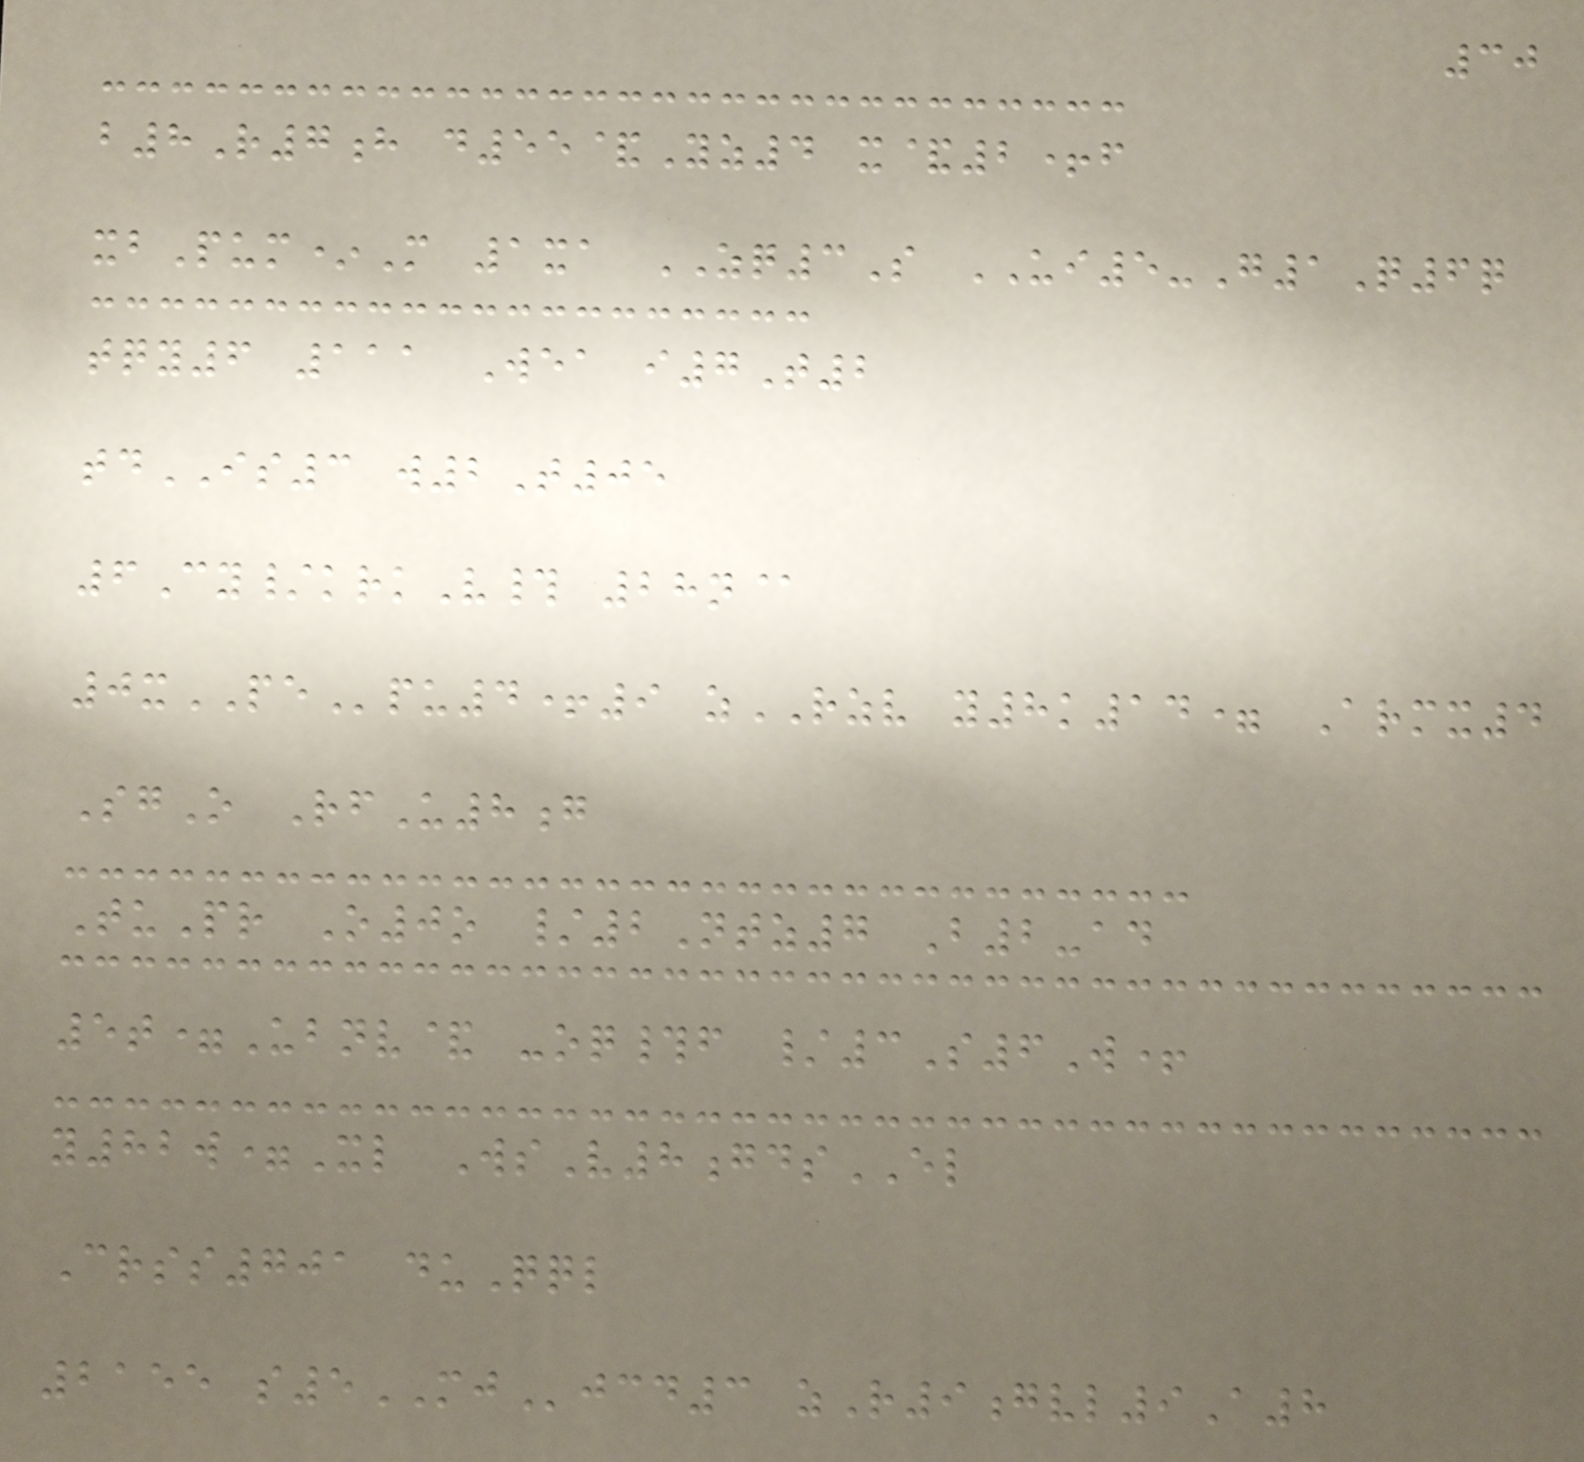30
b8R7h d55&Yz4 x&2+f
xbPum*M 1xa ZQ3S UI5-G1Q6q
tqy6 111 Wea i7T2
tdIS3 w2T05
6Cy/krkV# 28n@
0xPEpu4+9 zRZV y8k14= Armx4
SgO RfU8g
TuPr O0o /2Ntz7 B2-ad
5t=Ubnv& -oq#f /3S6W+
y82w=Xl WsV8gdsEL
Crss701 duQql
2155 s5MJjcd3 zR9gvl9A8
